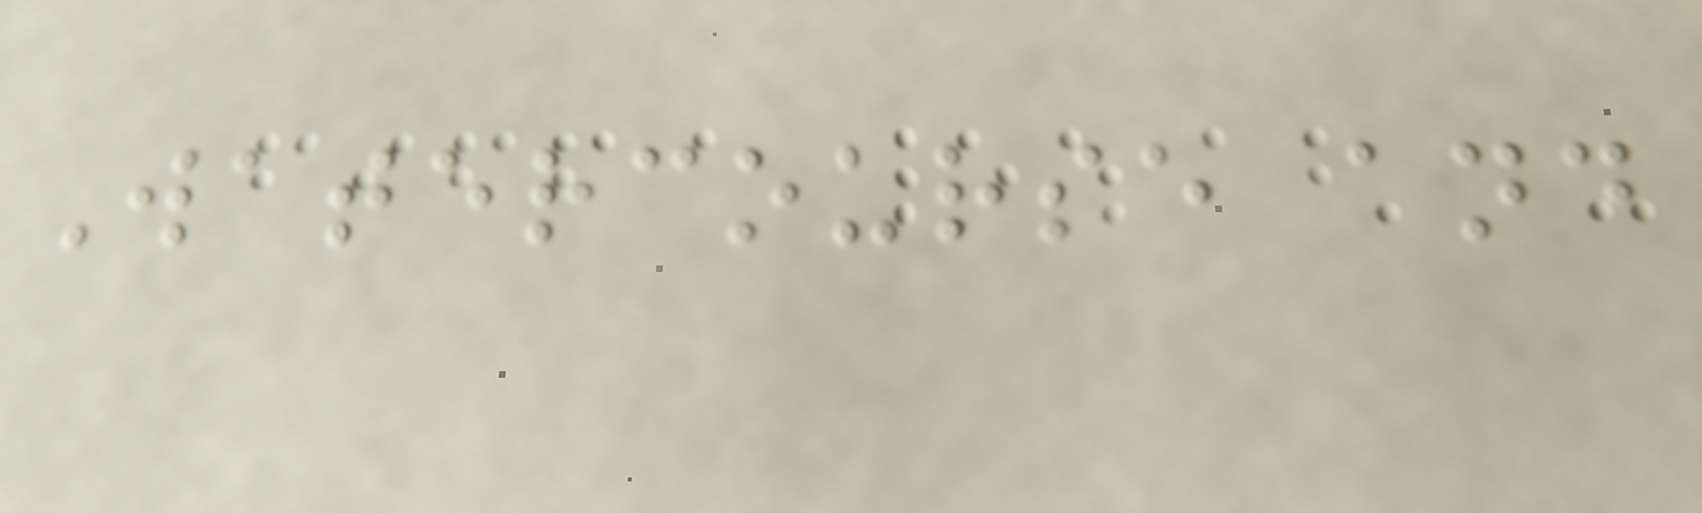Watercourse and
